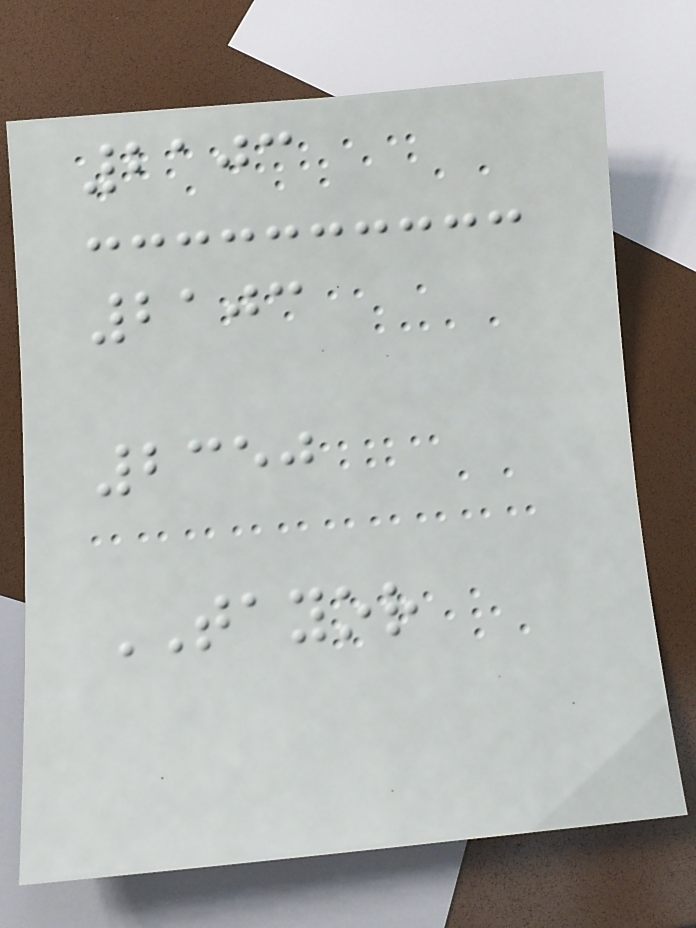2103
2103
2350
TAYOR
